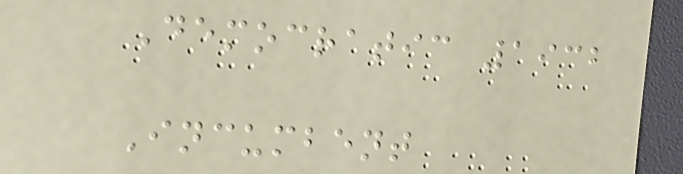Democratic 1932
Incumbent
